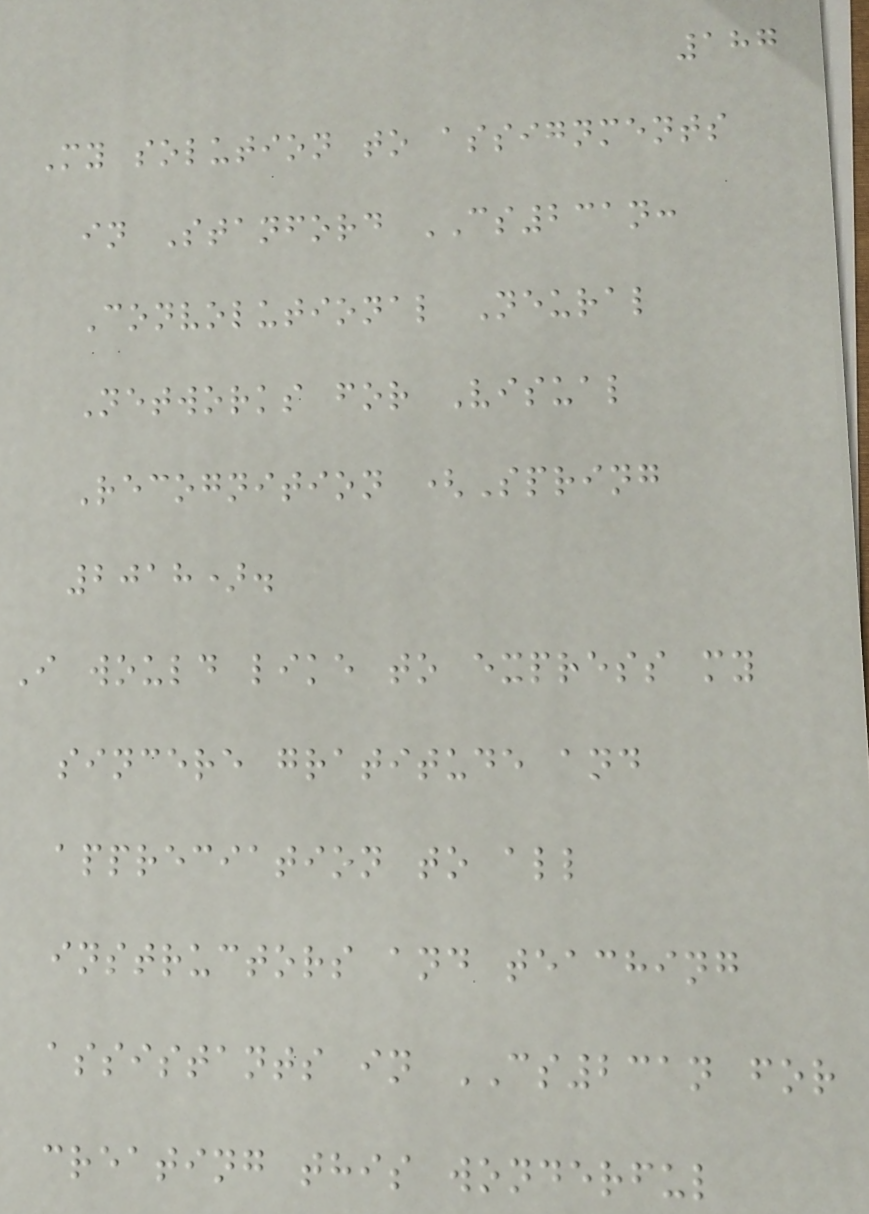187
My solution to assignments
in Stanford CS231n:
Convolutional Neural
Networks for Visual
Recognition (Spring
2018).
I would like to express my
sincere gratitude and
appreciation to all
instructors and teaching
assistants in CS231n for
creating this wonderful
